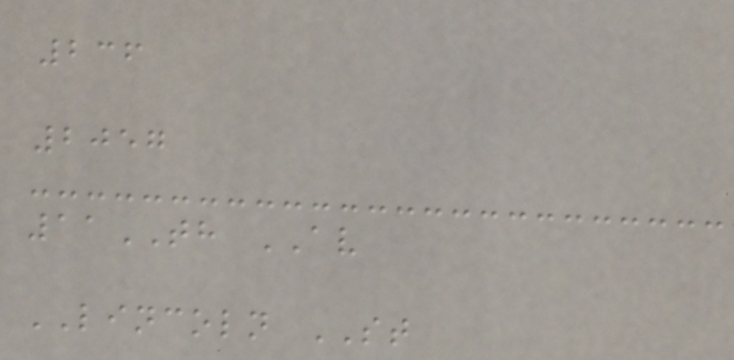236
2057
11TH AV
LINCOLN ST
